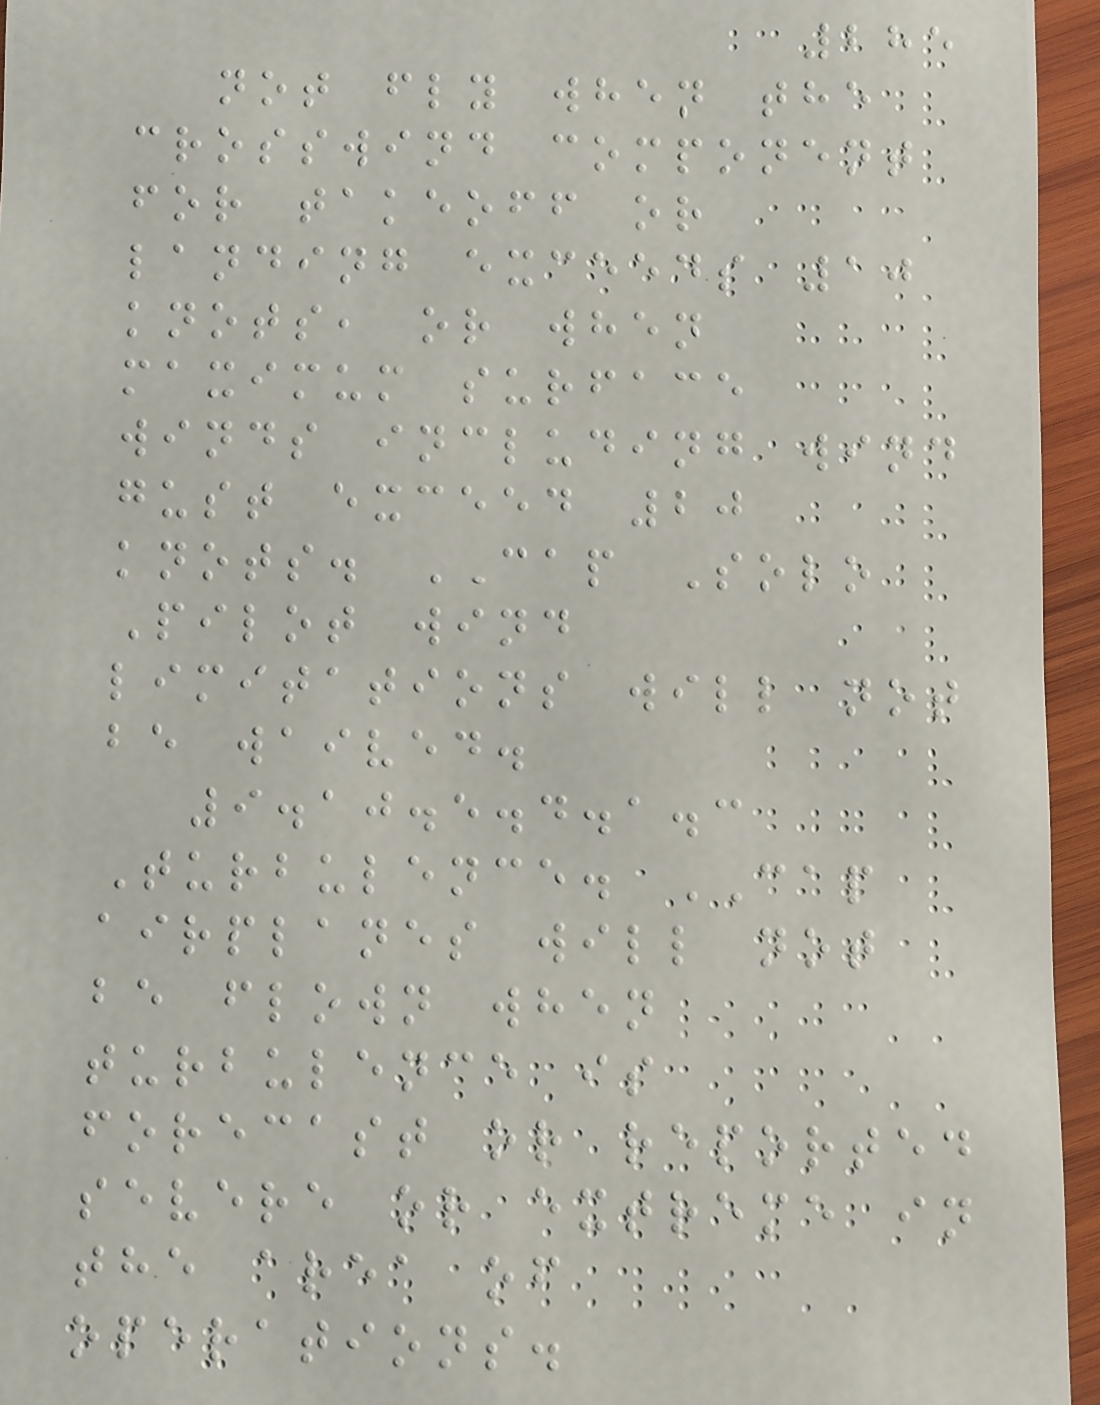285
not fly when the
crosswind component
for takeoff or
landing exceeds 10
knots, or when
maximum surface
winds including wind
gust exceed 20
knots. CAP Solo
Pilot wind
limitations will not
be waived.
9.10.5.4.1.3
Turbulence. CAP
airplanes will not
be flown when
turbulence is
forecast or reported
severe or extreme in
the area of
operations.
